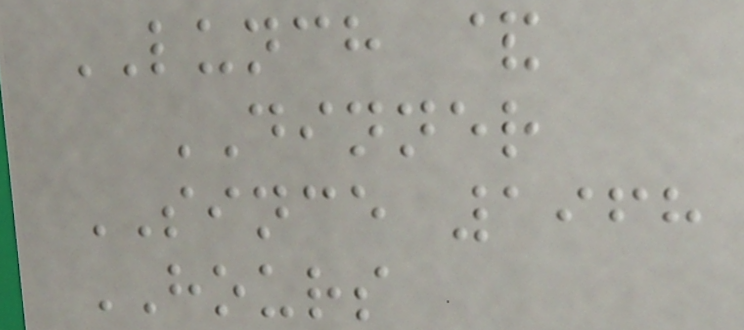LUNCH &
DINNER
SINCE 1968
HOURS
